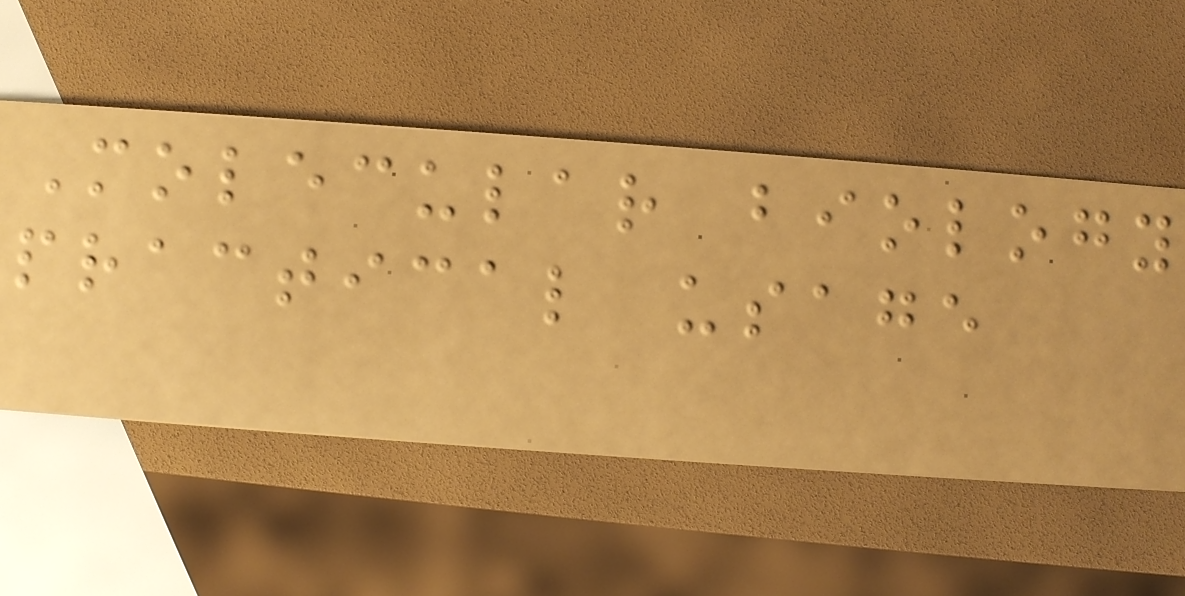Molecular biology
practical usage
